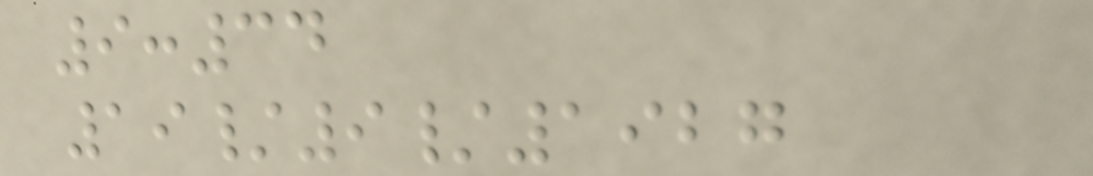9:34
19/9/1927
